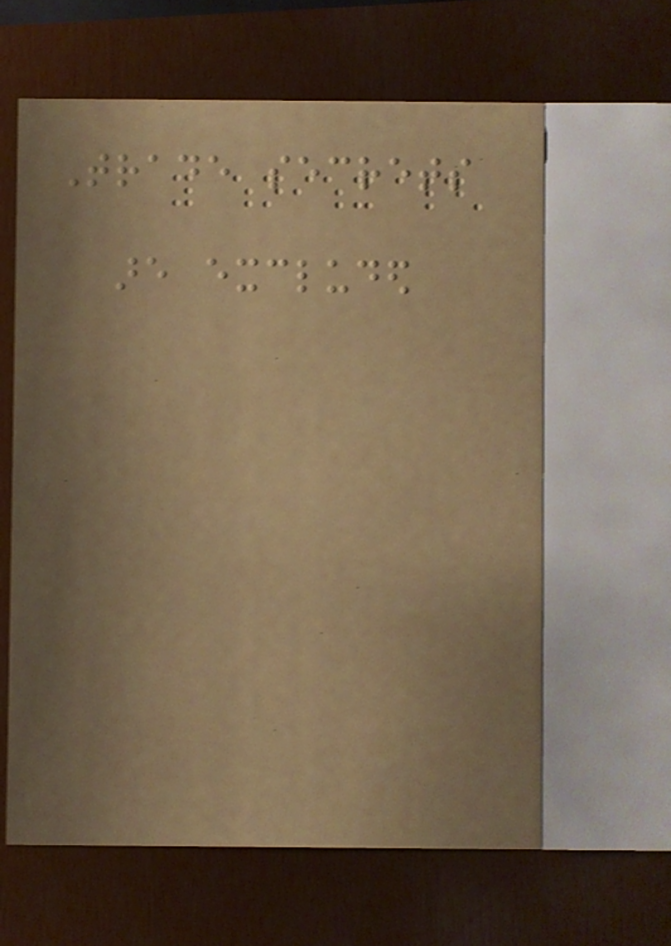Trade secrets
are excluded
